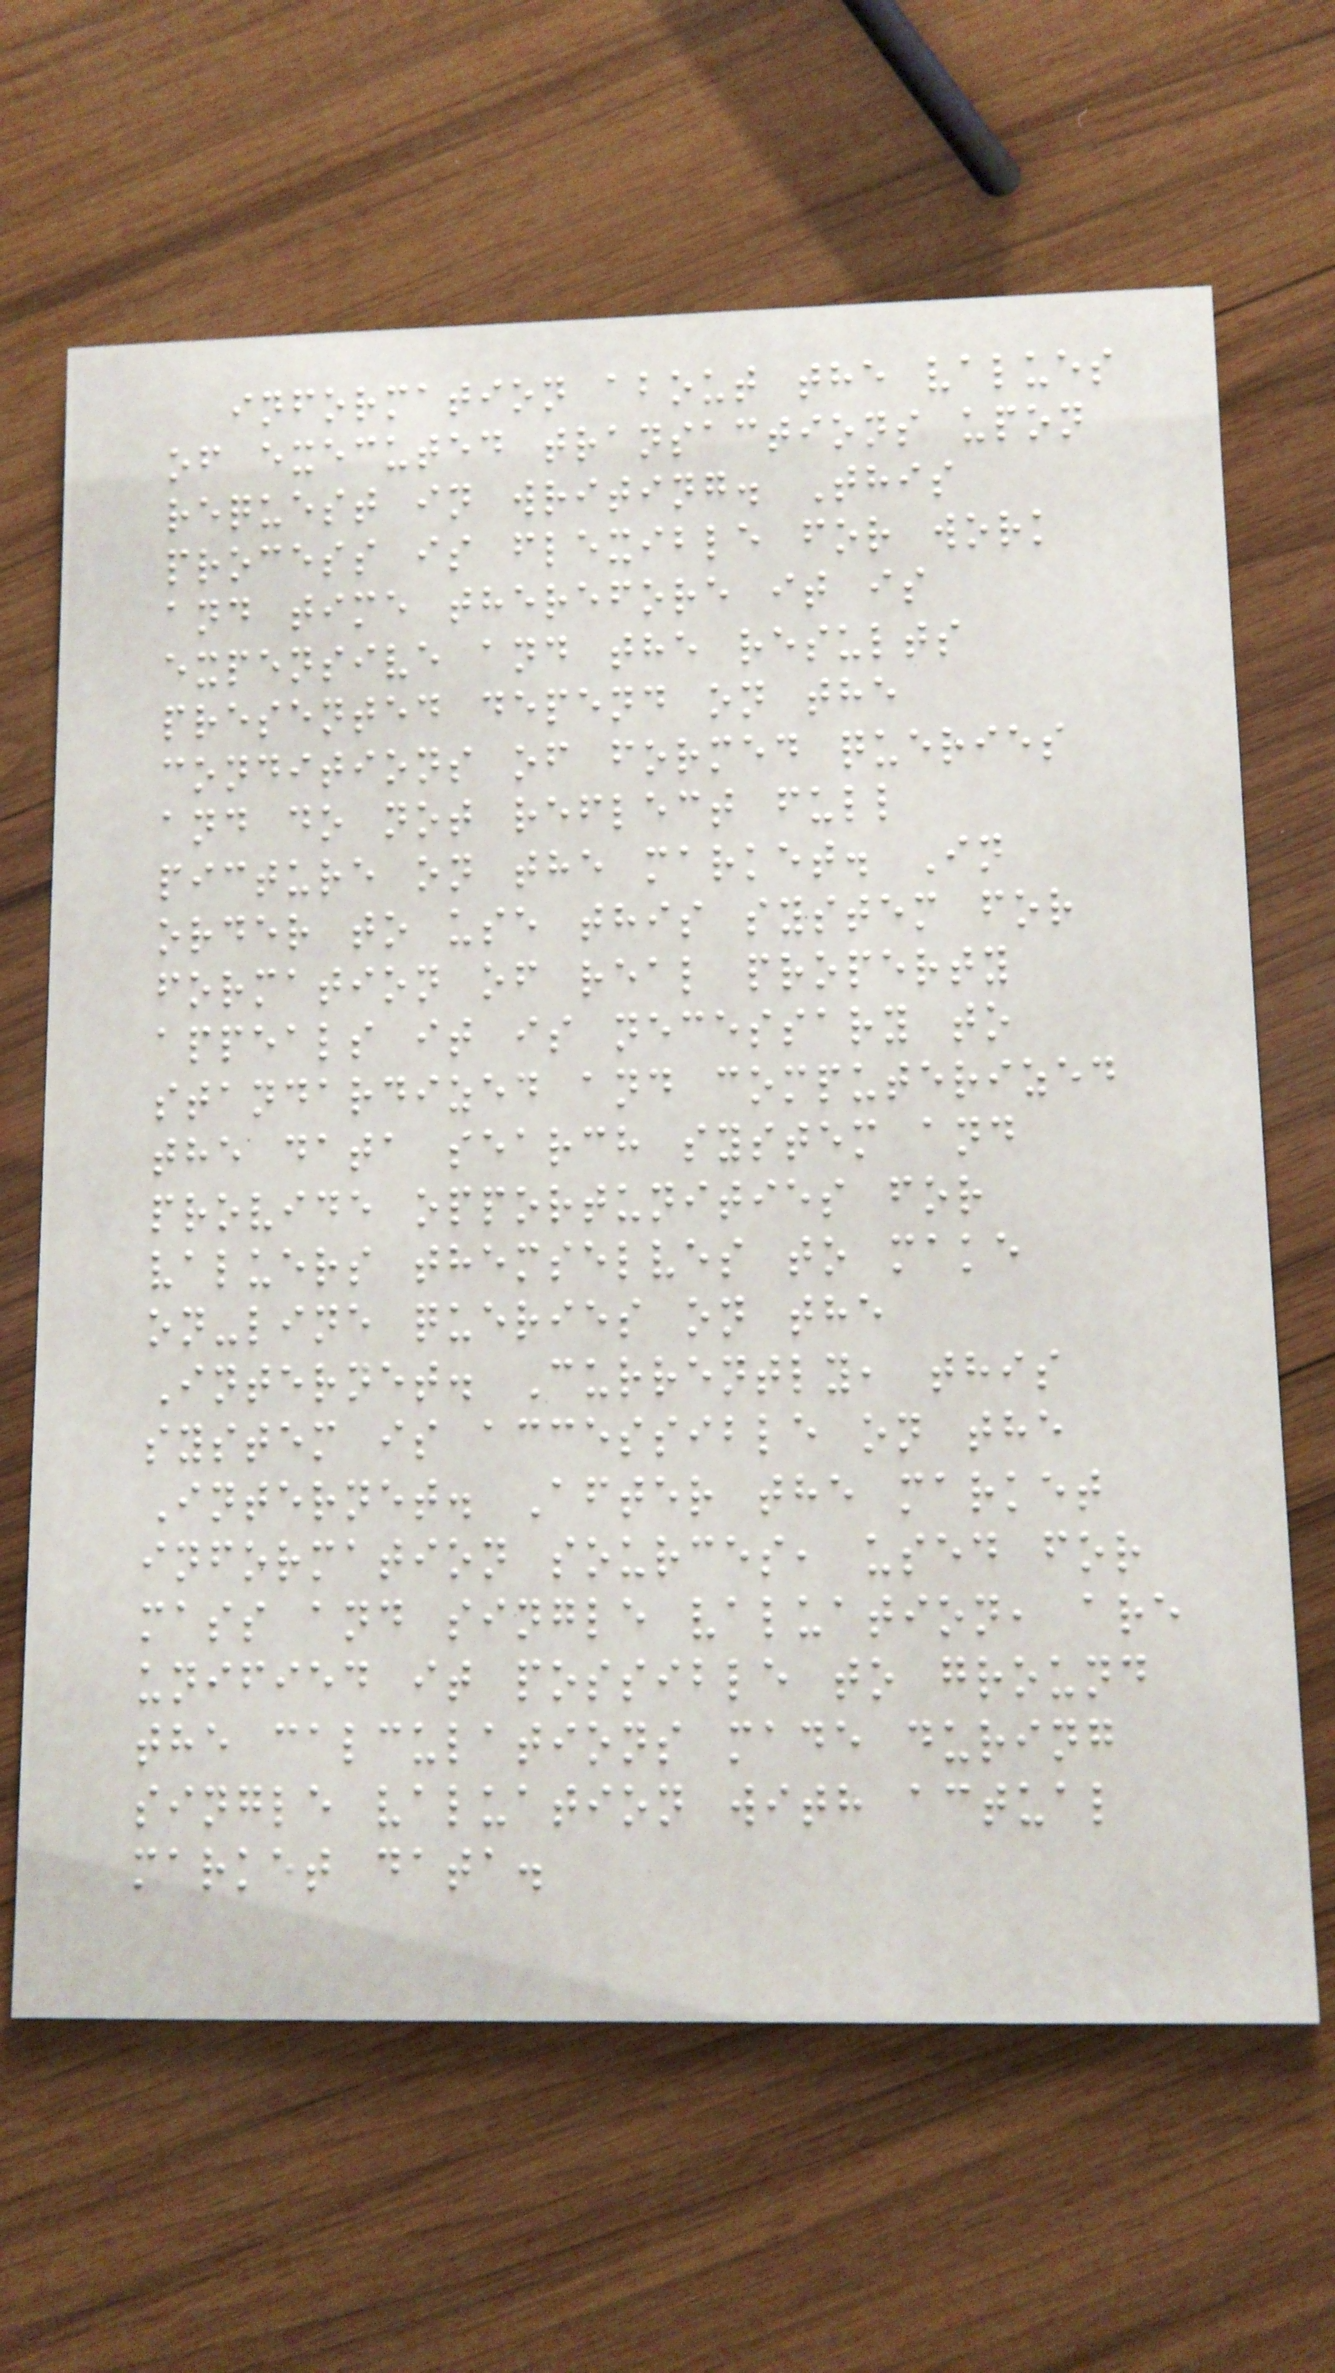information about the values
of executed transactions upon
request in writing. This
process is flexible for work
and time therefore it is
expensive and the results
presented depend on the
conditions of formed queries
and do not reflect full
picture on the market. In
order to use this system for
formation of real property
appeals it is necessary to
standardized and computerized
the data search system and
provide opportunities for
valuers themselves to make
on-line queries on the
Internet. Currently, this
system is accessible on the
Internet. After the market
information sources, used for
mass and single valuation, are
unified it possible to ground
the calculations made during
single valuation with actual
market data.
